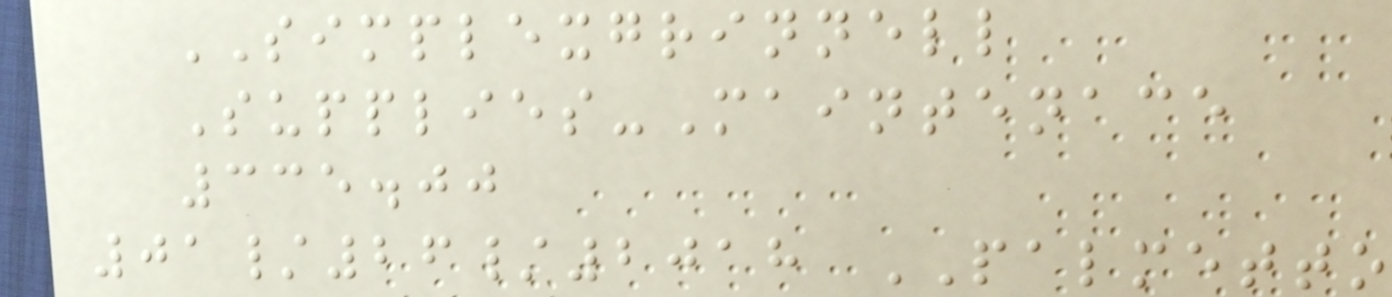SIMPLEXGRINNELL
Supplies-Maintenace
335.00
01/26/2018 PALMETTO
